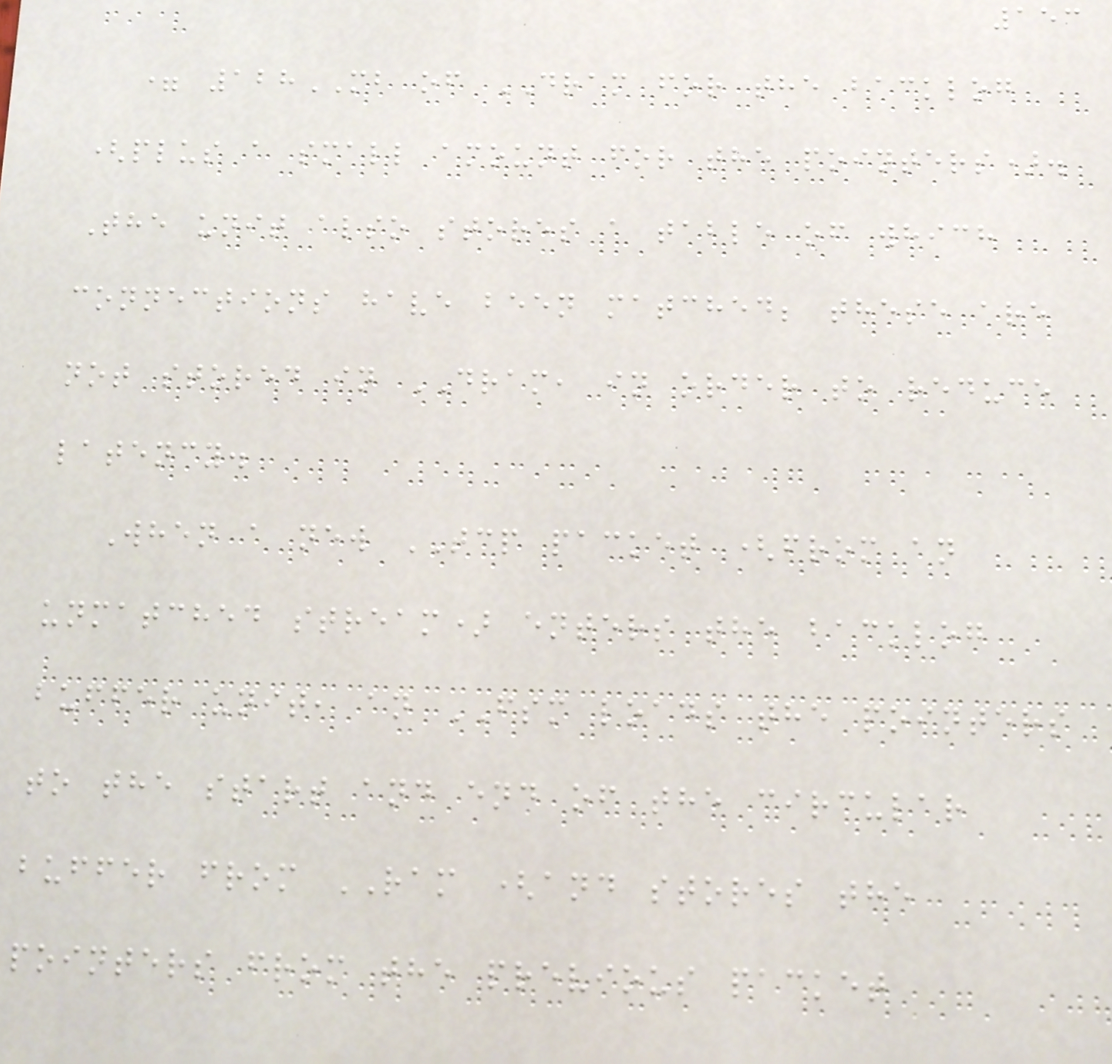153
= 128MB of DRAM for the backlog
(plus a small amount for the pointers).
The unit also stores a table of which
connections have been matched; these are
not stored in DRAM, in order to reduce
latency.
When a new TCP packet (from an
unmatched stream) enters the backlog
buffer unit, an FSM loads the pointers
to the start and end of the circular
buffer from RAM (and stores the
pointers from the previous packet
